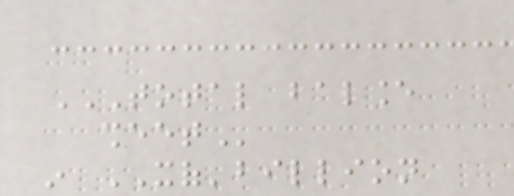TOTAL BALANCE
SHEET
in XOF'billion
